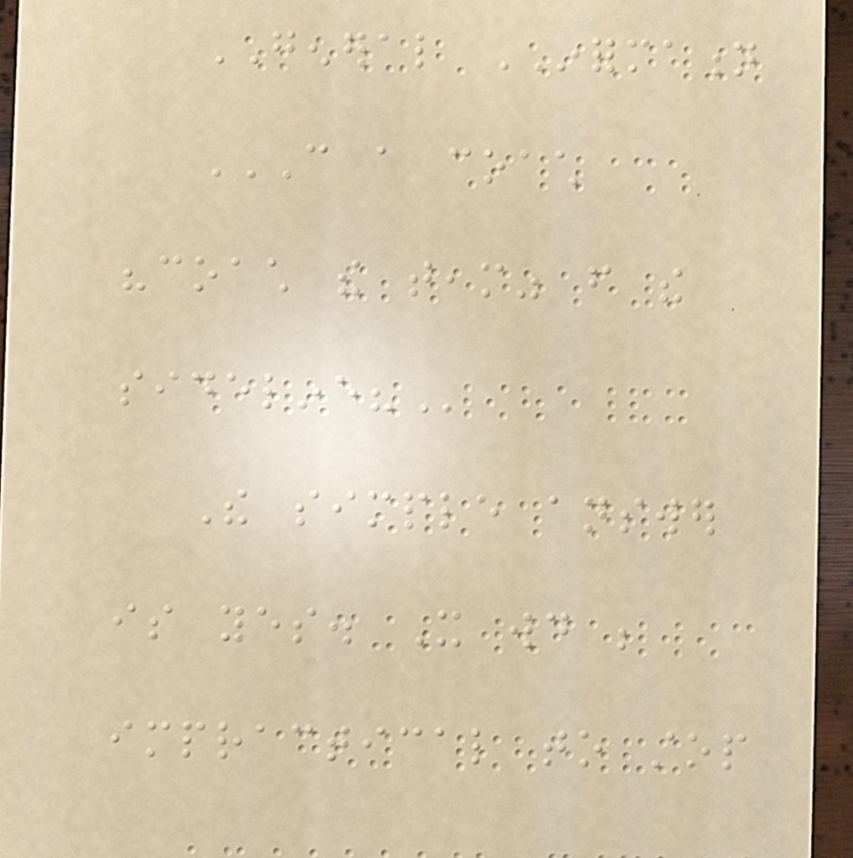GENERAL INFORMATION
CAN A COACH
"COACH THE TEAM" FROM THE
SIDELINE?
The simple answer
is yes. It would be
impractical to stop
